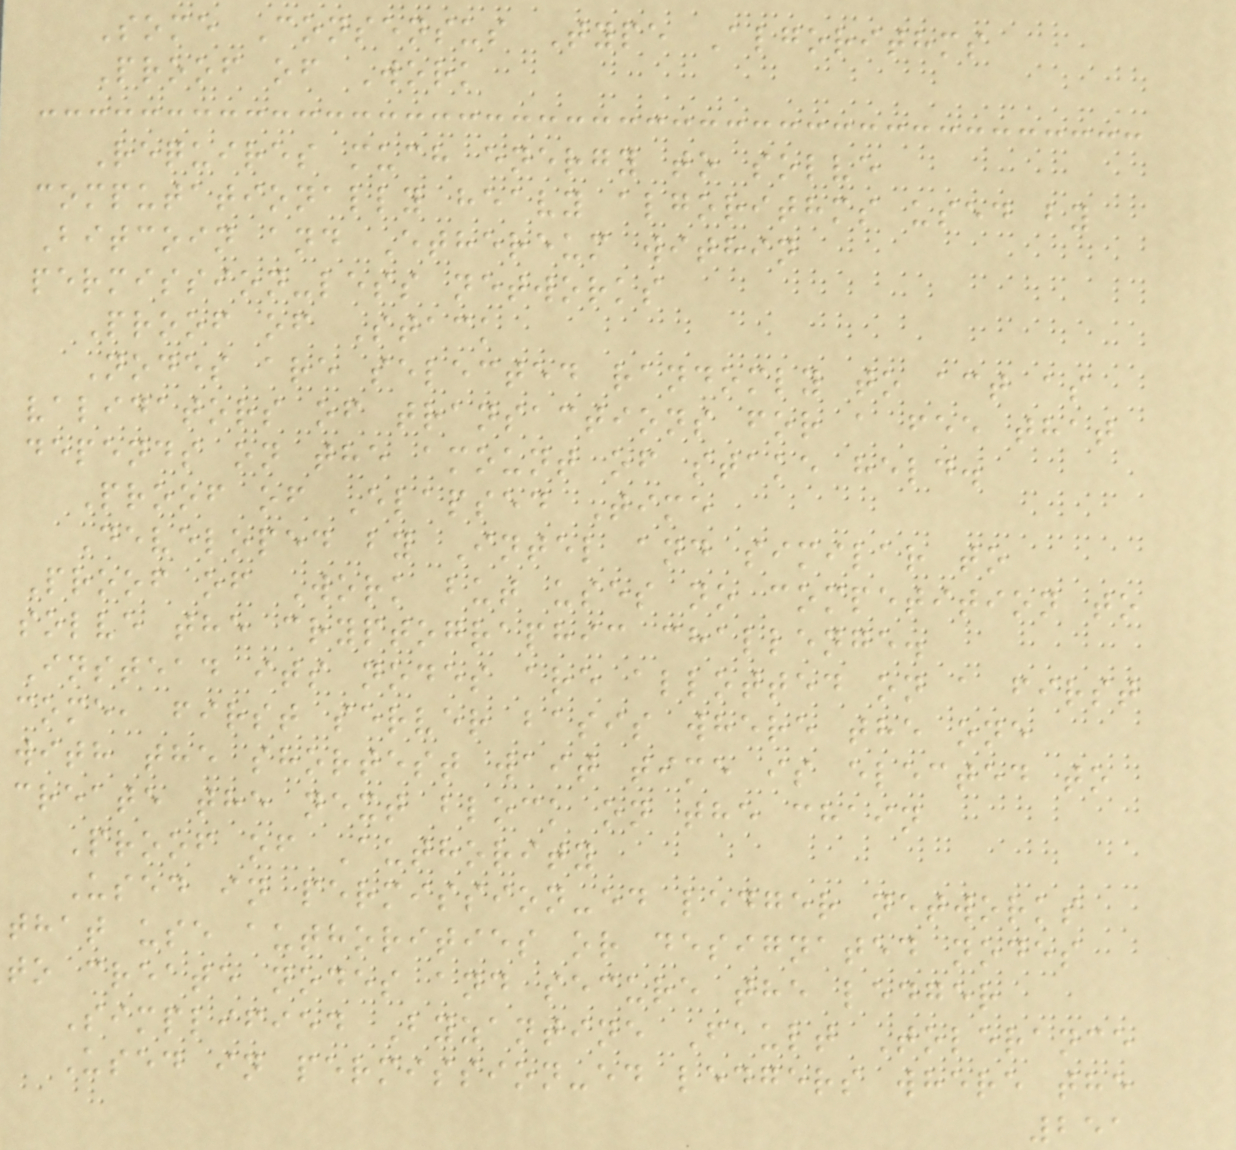Some Consensus Type Algorithms
Proof of Work
Requires much energy to solve
computationally heavy algorithms used by
Bitcoin and Ethereum within
permission-less networks
Proof of Stack
Nodes are selected randomly to act as
validators of transactions for a fee that
depends on the amount of stake held.
Proof of Elapsed Time
Developed by Intel and similar to
Proof of Work but uses no competition to
solve the cryptographic challenge.
Instead its nodes are allotted on a first
come, first server basis where the one
with the shortest wait time is elected to
create the next block on the chain
Proof of Authority
Used in permission-ed ledger networks
that use authorities or designated nodes
to create nodes and secure the ledger
Simplified Byzantine Fault Tolerance
Used in permission-ed ledgers where the
251
